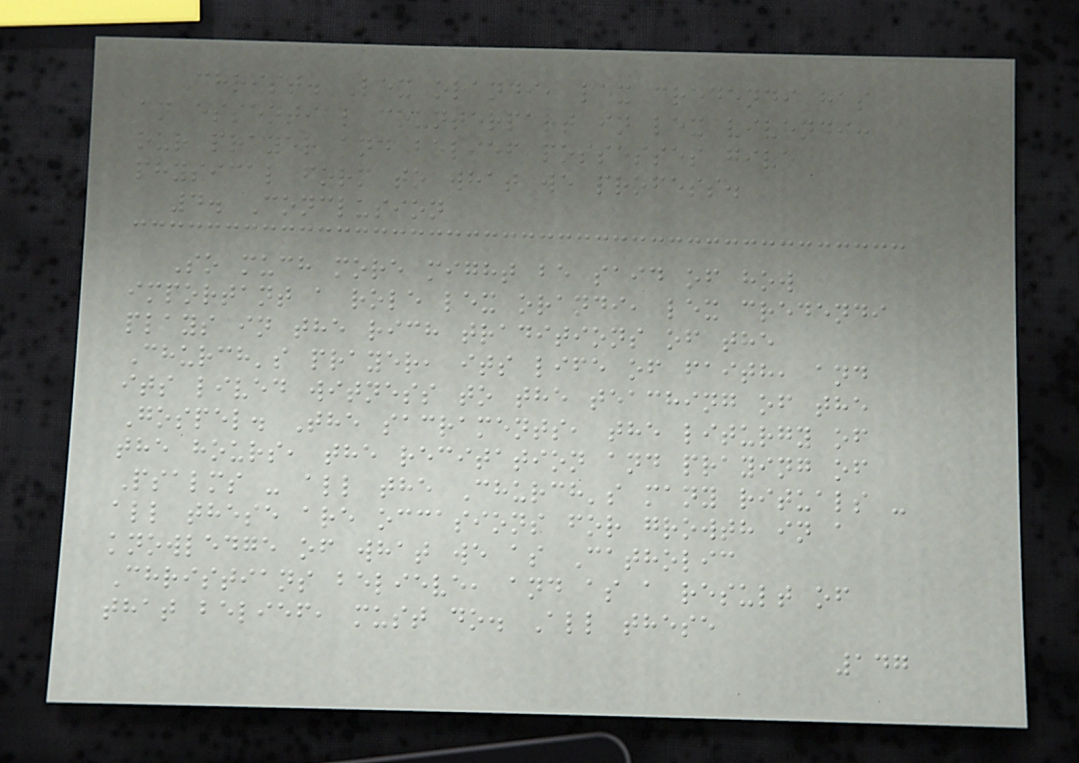Christ. Lex orandi, lex credendi has
an essential counterpart in lex vivendi:
our prayer and belief possesses give
physical form to what we profess.
4. Conclusion
So much more might be said of how
important a role lex orandi, lex credendi
plays in the rich traditions of the
Church's prayer, its life of faith, and
its lived witness to the teaching of the
Gospel. The sacraments, the liturgy of
the hours, the recitation and praying of
Psalms - all the Church's many rituals -
all these are occasions for growth in a
knowledge of what we as Catholic
Christians believe, and as a result of
that belief, must do. All these
147
